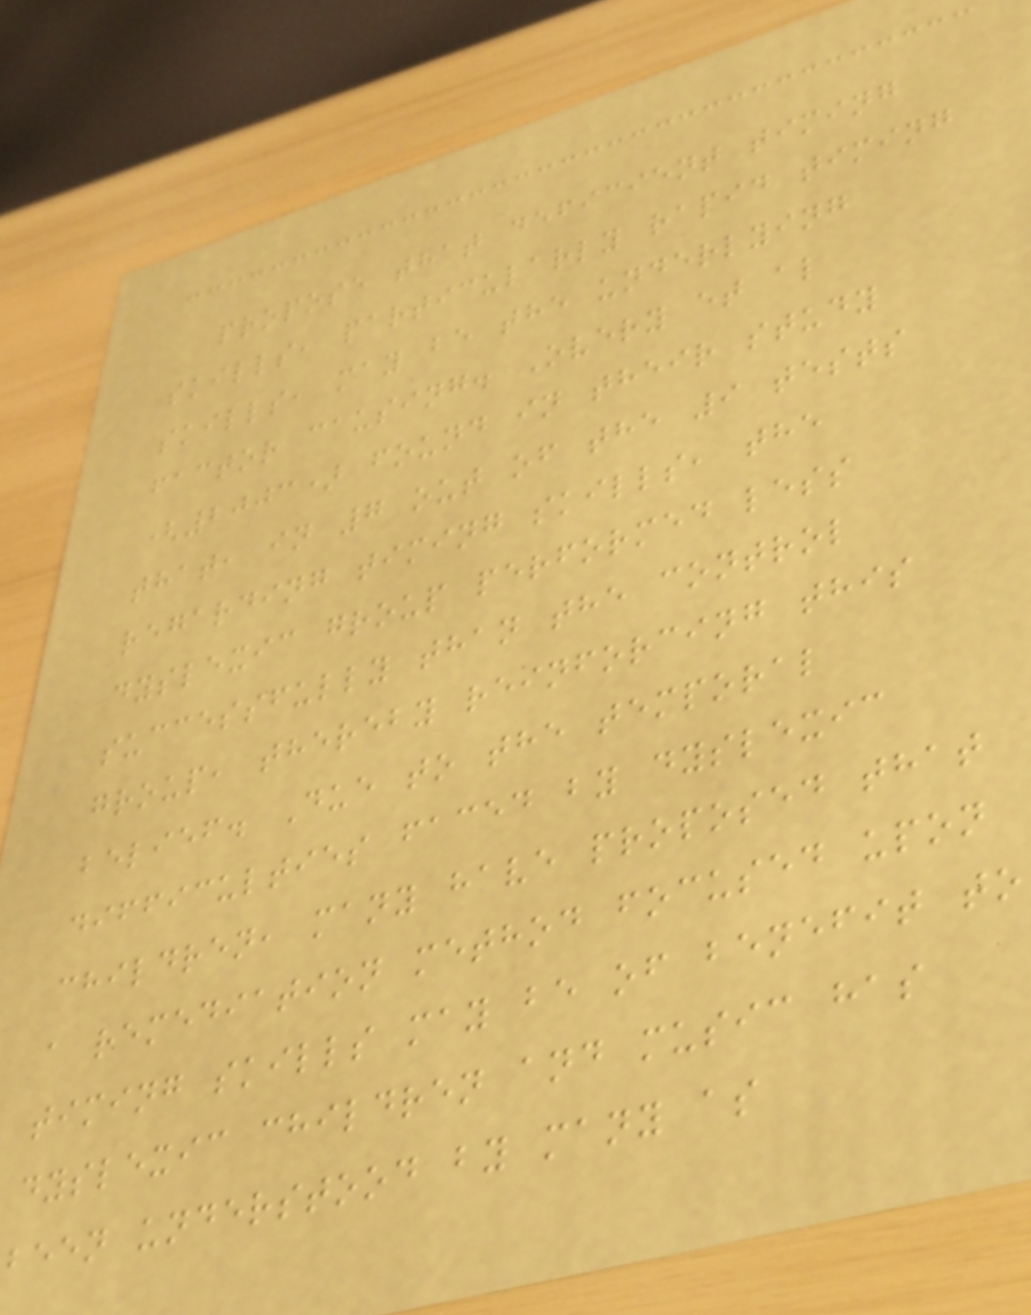propose that deficient timing
skills, particularly rapid timing
skills, may be the underlying
factor causing. Overy et al
(2003) found in their study
that, in 7 out of the 9 tests
regarding timing skills, the
dyslexic group performed less
successfully than the control
group, thereby reinforcing this
belief. Due to the temporal
difficulties faced by dyslexic
children, many have proposed that
a remediation method focused upon
timing skills may be of benefit to
dyslexic children and music has
been understood by many as
